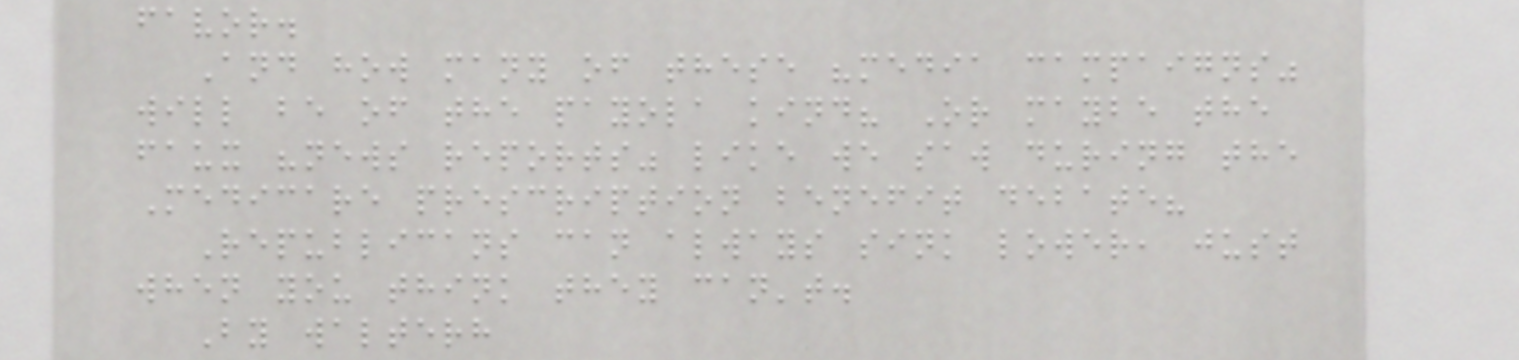favor.
And how many of these "media campaigns"
will be of the payola kind? Or maybe the
faux "news reports" like we saw during the
Medicare prescription benefit debate?
Republicans can always sink lower, just
when you think they can't.
By walterh
